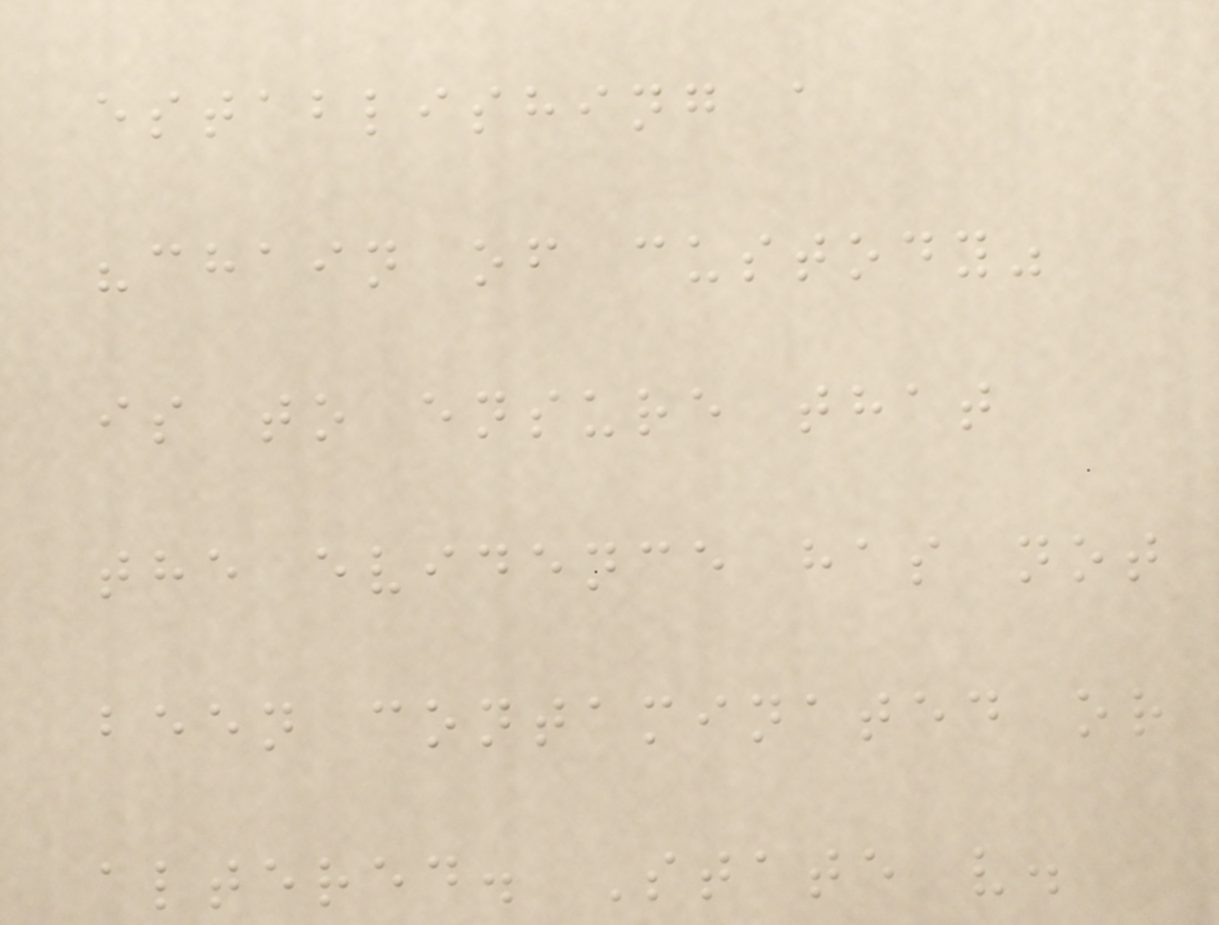establishing a
"chain of custody"
is to ensure that
the evidence has not
been contaminated or
altered. State v.
